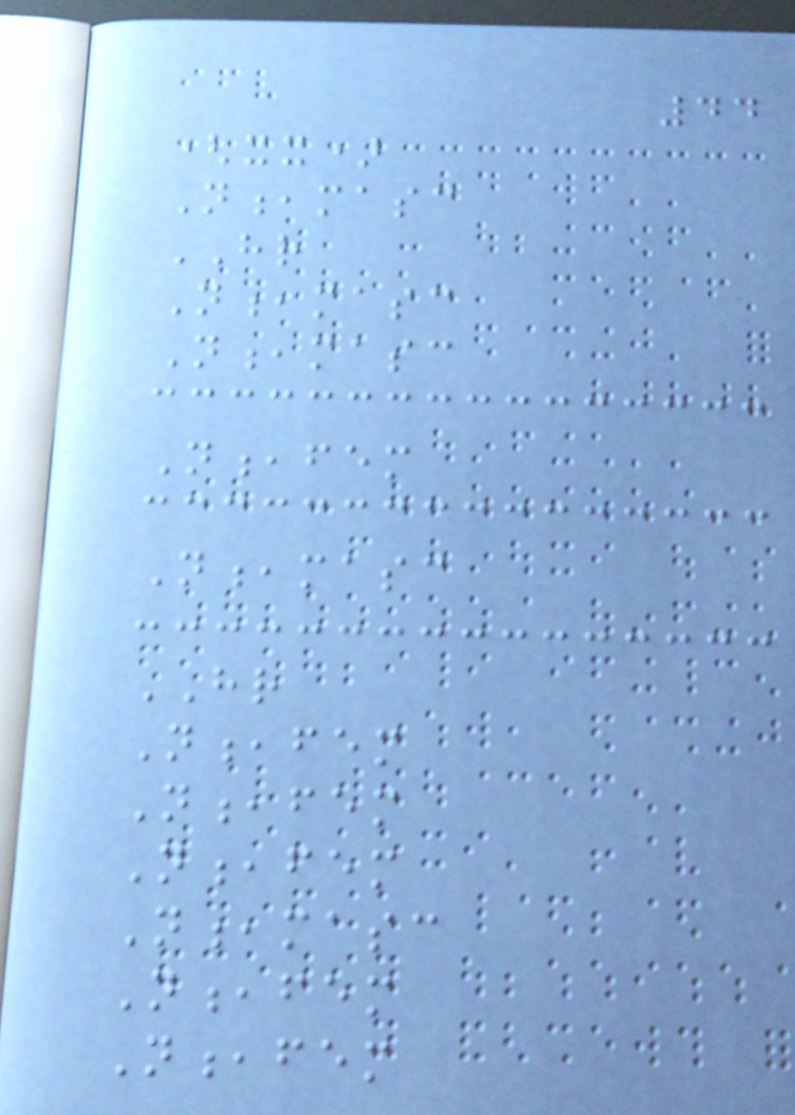44
(xx)
N,masc
HR
N,masc
N,masc
N,fem
N,masc
HR
N,fem
N,fem
N,fem
N,masc
N,fem
N,fem
